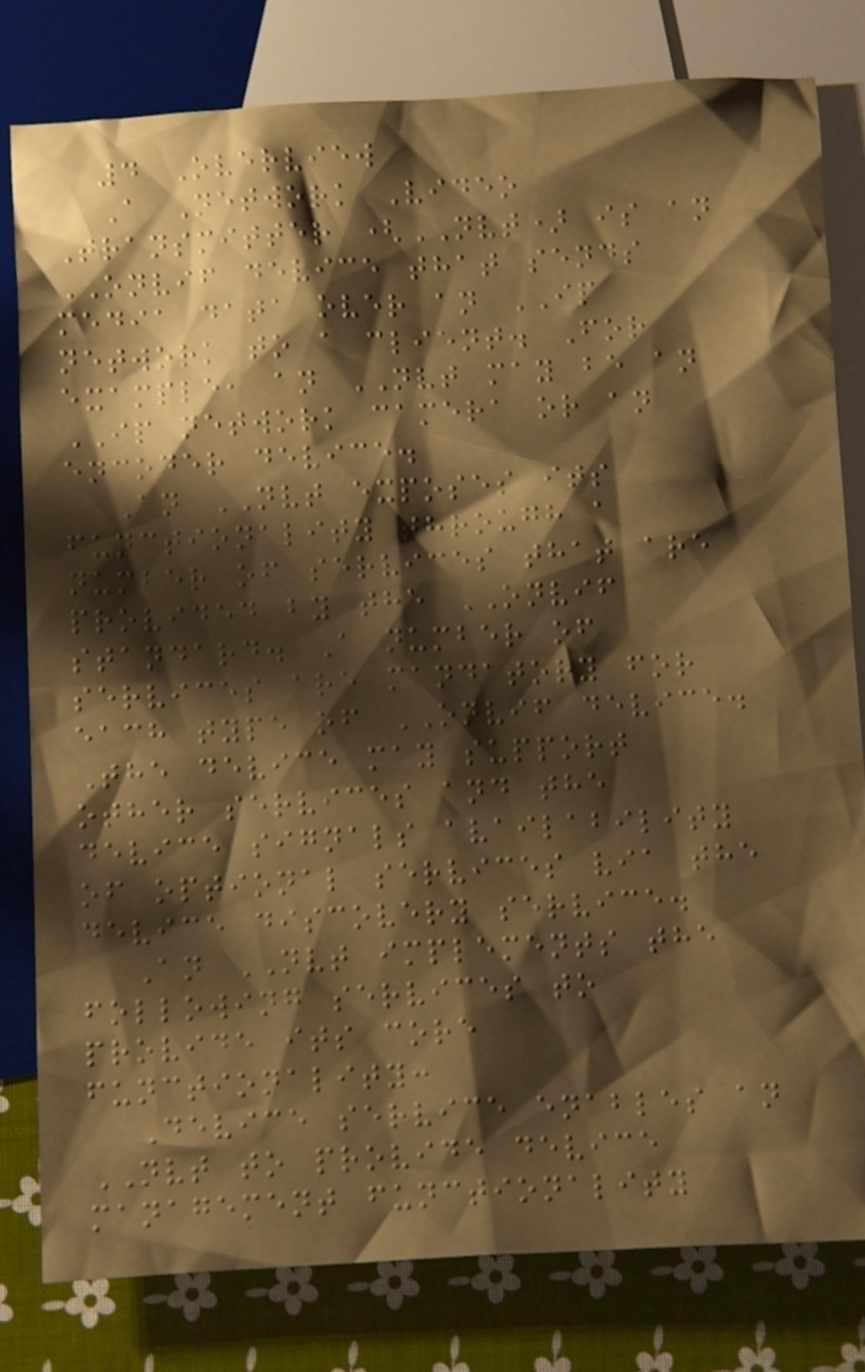4 Overview
A Network Video
Transmitter (NVT) is an
ONVIF device that sends
media data over an IP
network to a client. For
example, an NVT may be an
IP network camera or an
encoder device.
An NVT exposes its
functionality through a
number of services that are
provided by the ONVIF
standard. A number of
services are mandatory for
each type of ONVIF device.
The device may support
other services and the
device signals availability
of optional services via the
device discovery service.
An NVT implements the
following services to
provide its core
functionality:
Device service enables an
NVT to provide device
management functionality
